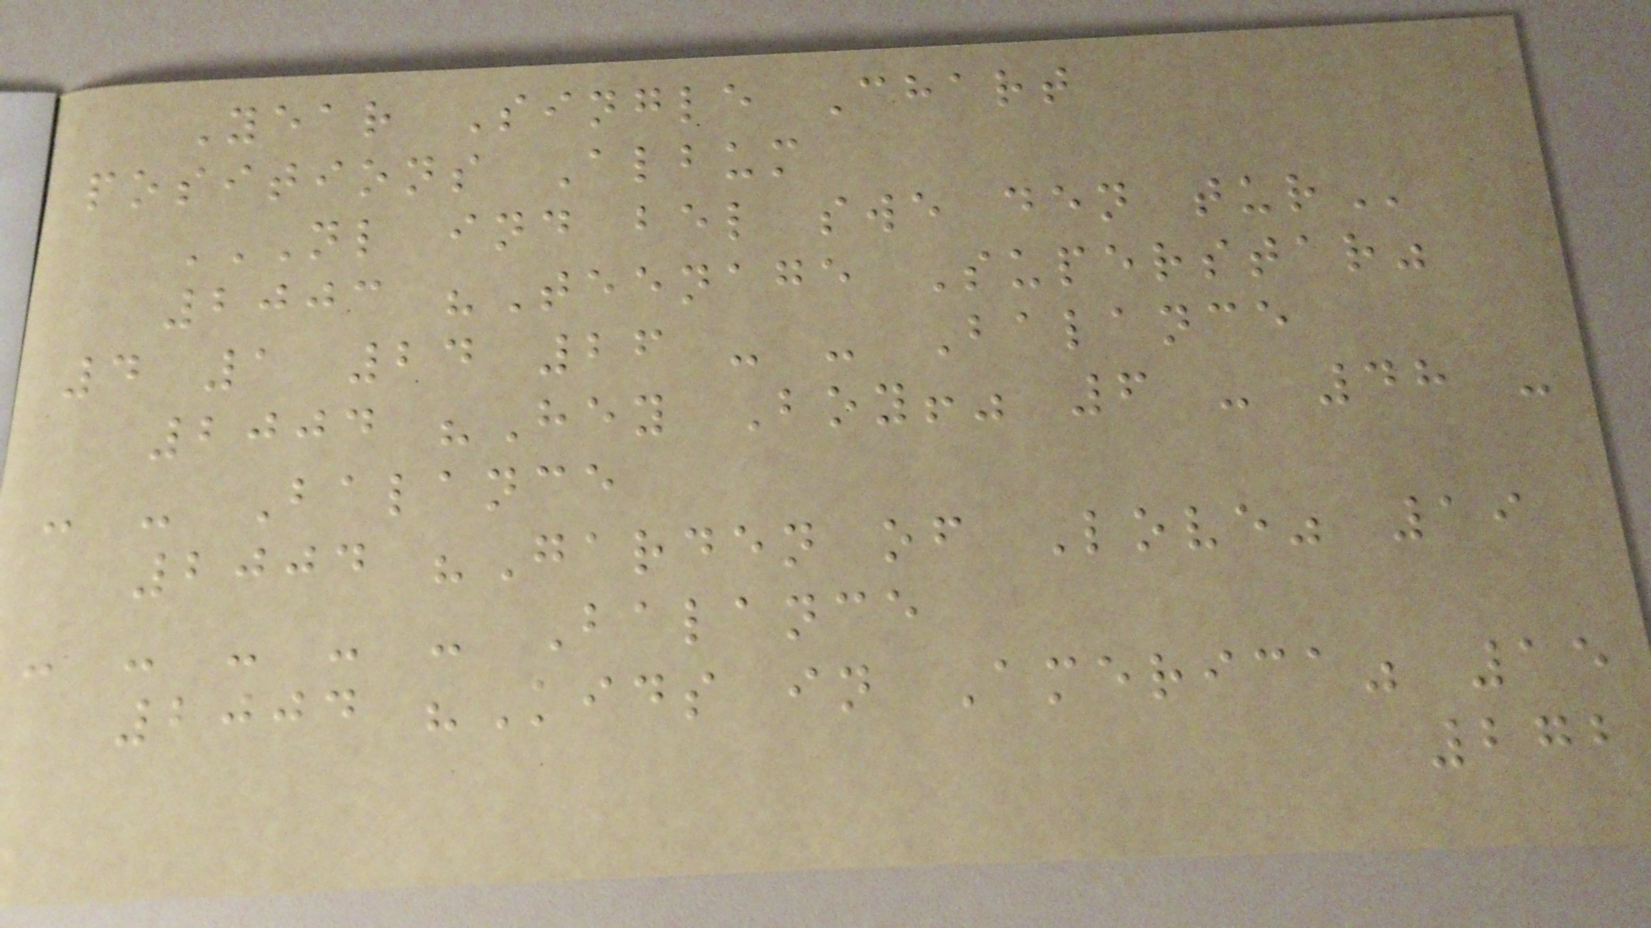Year Single Chart
positions Album
NL IND BEL SWE DEN TUR
2003 "Teenage Superstar"
4 1 24 26 - - Balance
2004 "Hey Boy!" 6 - 48 -
- - Balance
2004 "Garden of Love" 19
- - - - - Balance
2004 "Kids in America" 15
272
